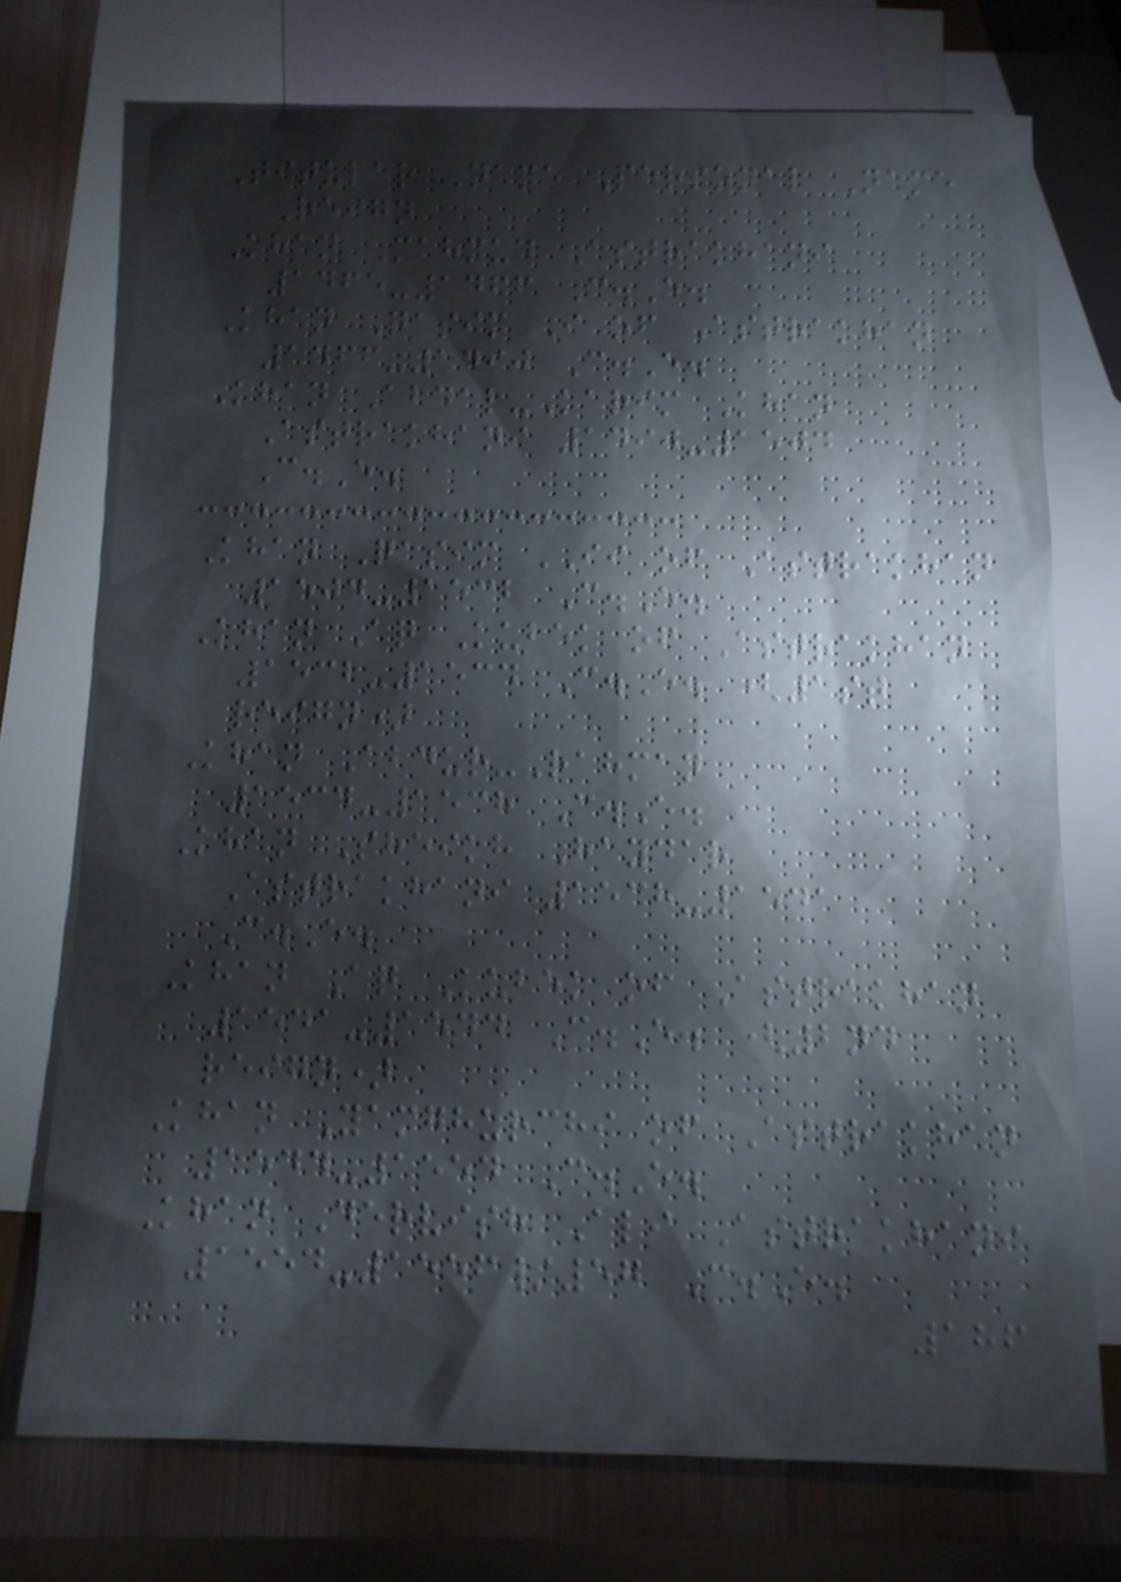Titular Name Personal Name
Reign
Khan Mahmud Astrakhani
1465-1466 C.E.
Khan Qasim I of Astrakhan
1466-1490 C.E.
Khan Abdal-Karim Khan
Astrakhani 1490-1504
C.E.
Khan Qasim II of Astrakhan
1504-1532 C.E.
Khan Aq Kubek of Astrakhan
1532-1534 C.E. (1st
reign)
Khan Abdur-Rahman
1534-1538 C.E.
Khan Sheikh Haydar
Astrakhani 1538-1541
C.E.
Khan Aq Kubek of Astrakhan
1541-1544 C.E. (2nd
reign)
Khan Yamghurchi of Astrakhan
1544-1554 C.E.
Khan Dervish Ali Astrakhani
1554-1556/57 C.E.
186
